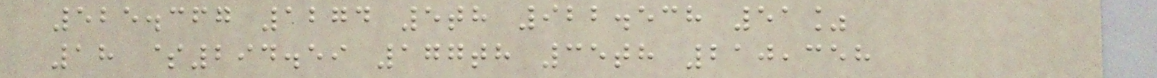525.367 1274 5th 922.538 51%
18 $294.59 177th 35th 210,358
